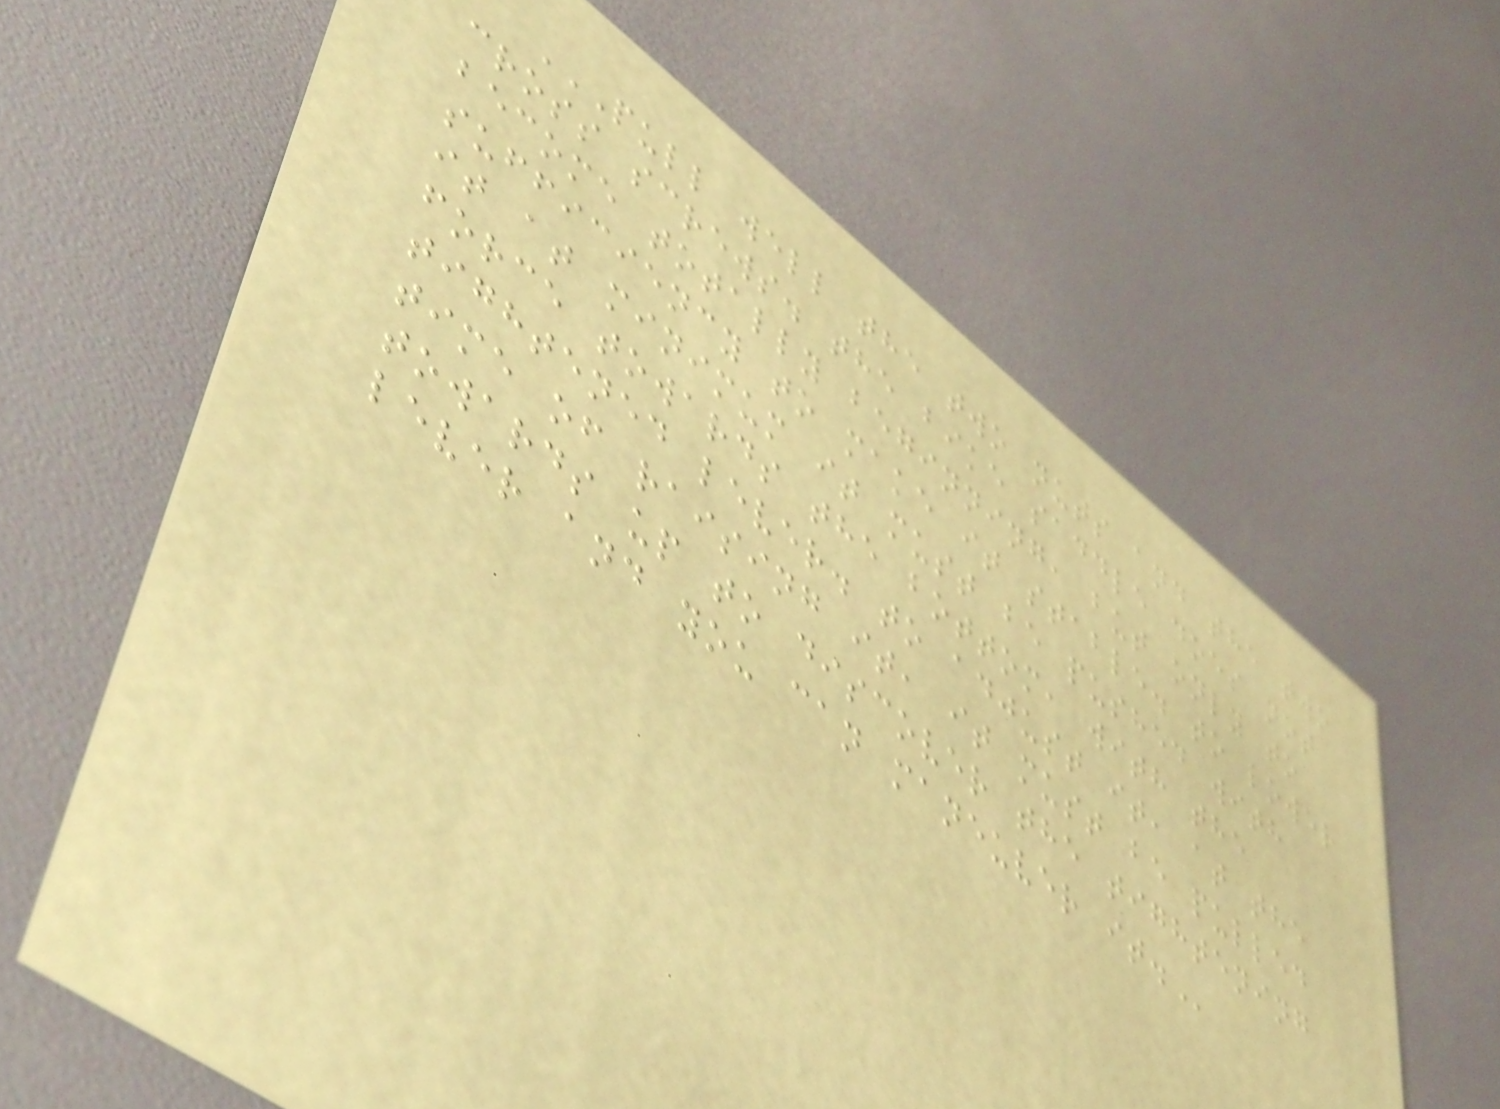PULL WELL THE TWO NUTS AND THE TWO
CROSS SCREWS. THE BIKE SADDLE DOES NOT
BECOME TOTALLY BEGINNING, BUT ONLY TO
SUFFICIENCY TO MAKE IT STABLE. TO LOWER
IT AT MINIMUM IT MUST BE PUSHED WITH
FORCE TOWARDS THE BOTTOM, WITH THE
TIGHTENED LEVER. TO ADJUST IT, AT THE
TIME OF RAISING IT, IT MUST BE PULLED
TOWARDS UP TO DISCOVER THE TIGHTENING
LEVER AND YOU CAN MANEUVER IT.
